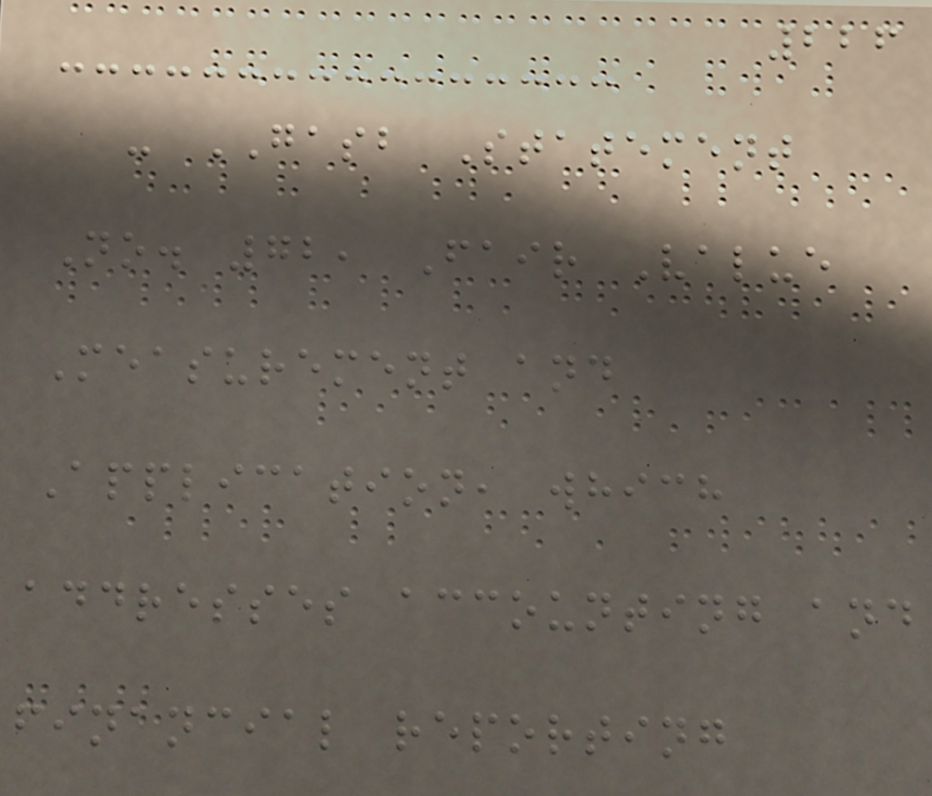226
- GASB Statement
No. 72, Fair Value
Measurement and
Application, which
addresses accounting and
financial reporting
